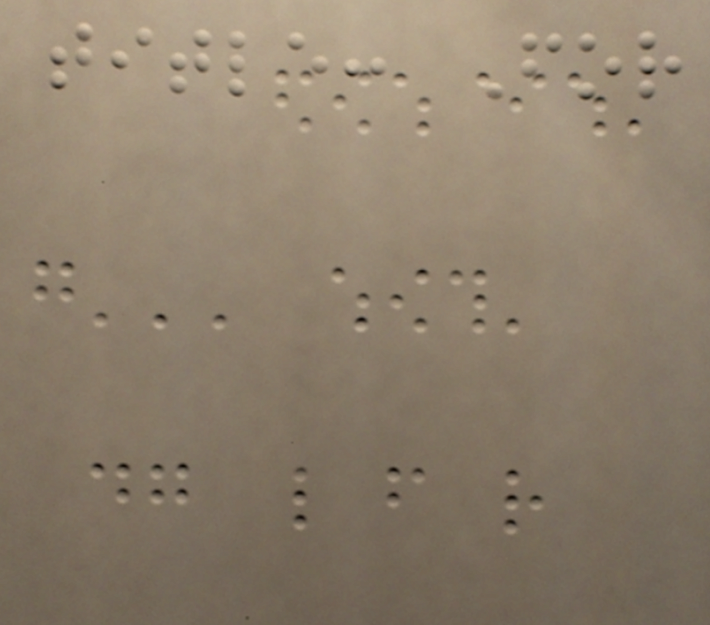title: For
